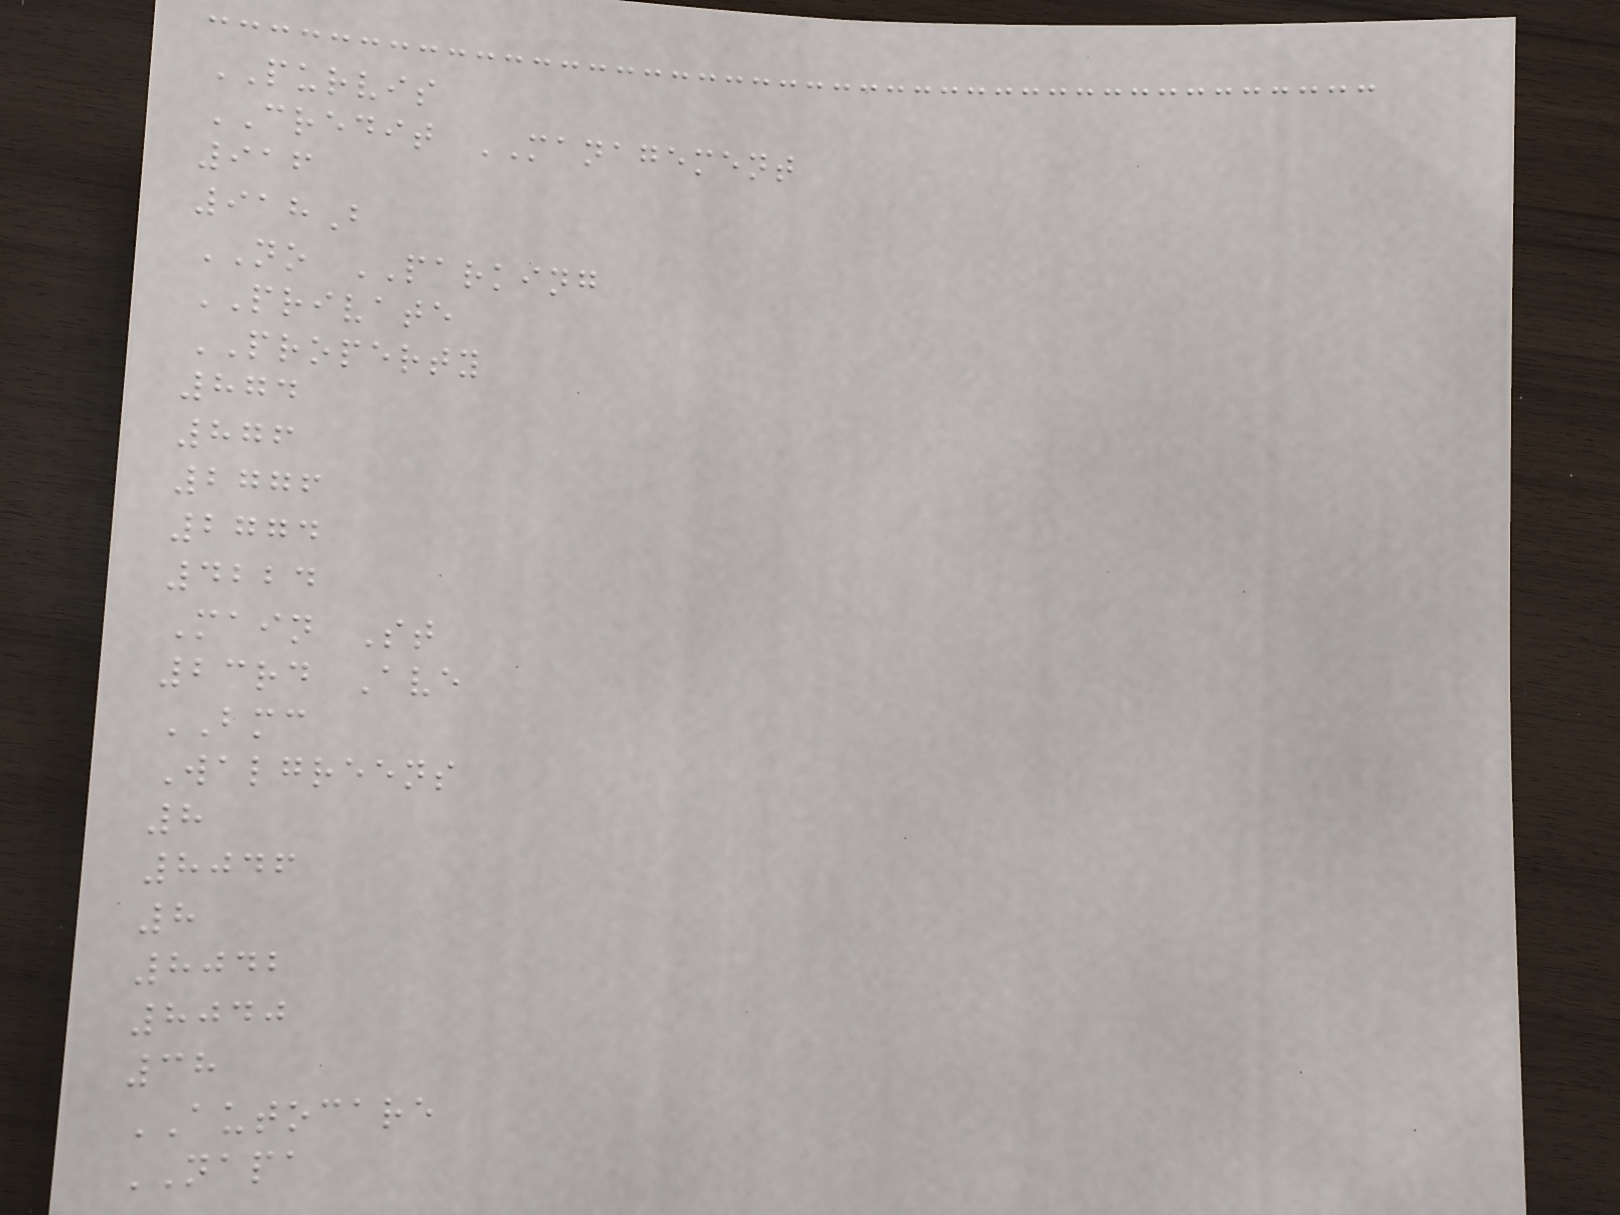PURVIS
CREDIT MANAGEMENT
916
918B
NO PARKING
PRIVATE
PROPERTY
874
876
2776
2774
4224
Main St
23rd Ave
BMC
Walgreens
8
8046
8
8042
8040
38
AUTOCARE
NAPA
